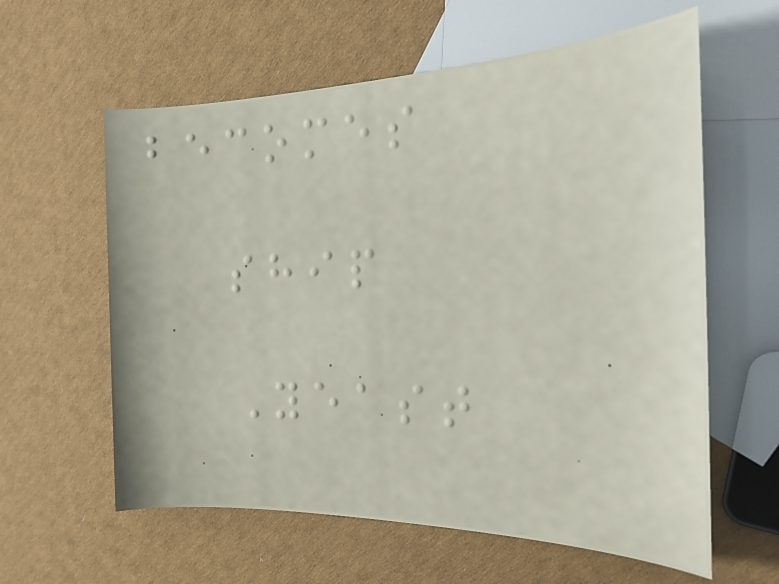becomes
ship
Yeast
